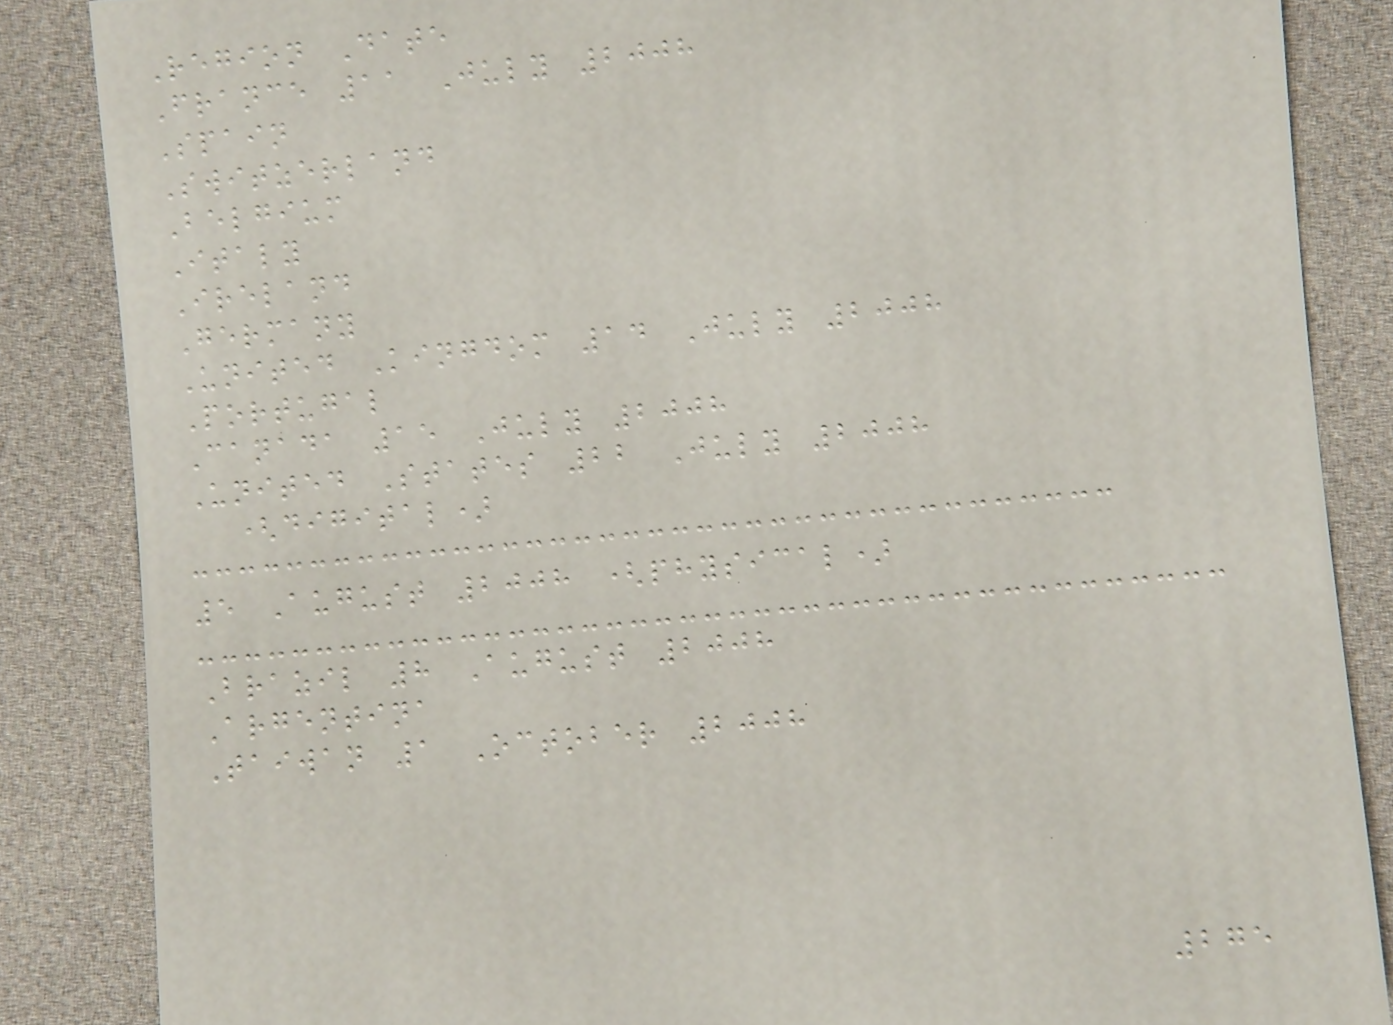Region Date
France 11 July 2008
Spain
Switzerland
Belgium
Italy
Ireland
Germany
United Kingdom 14 July 2008
Portugal
Canada 15 July 2008
United States 22 July 2008
(digital)
5 August 2008 (physical)
Brazil 8 August 2008
Argentina
Taiwan 1 October 2008
275
